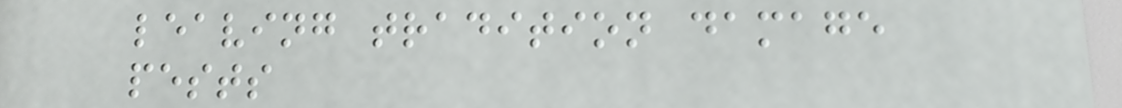leaving tradition damage
pests
